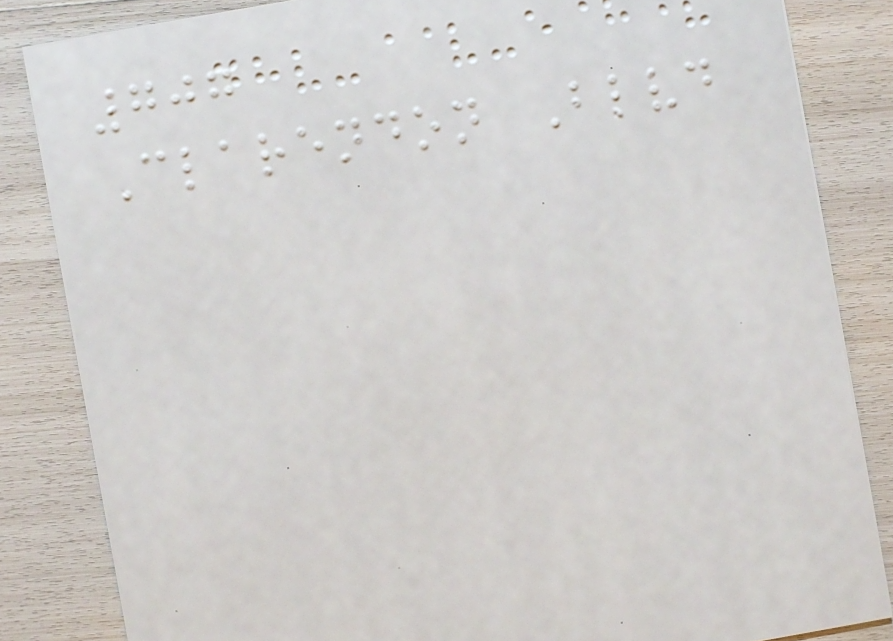707
Clarendon Blvd
